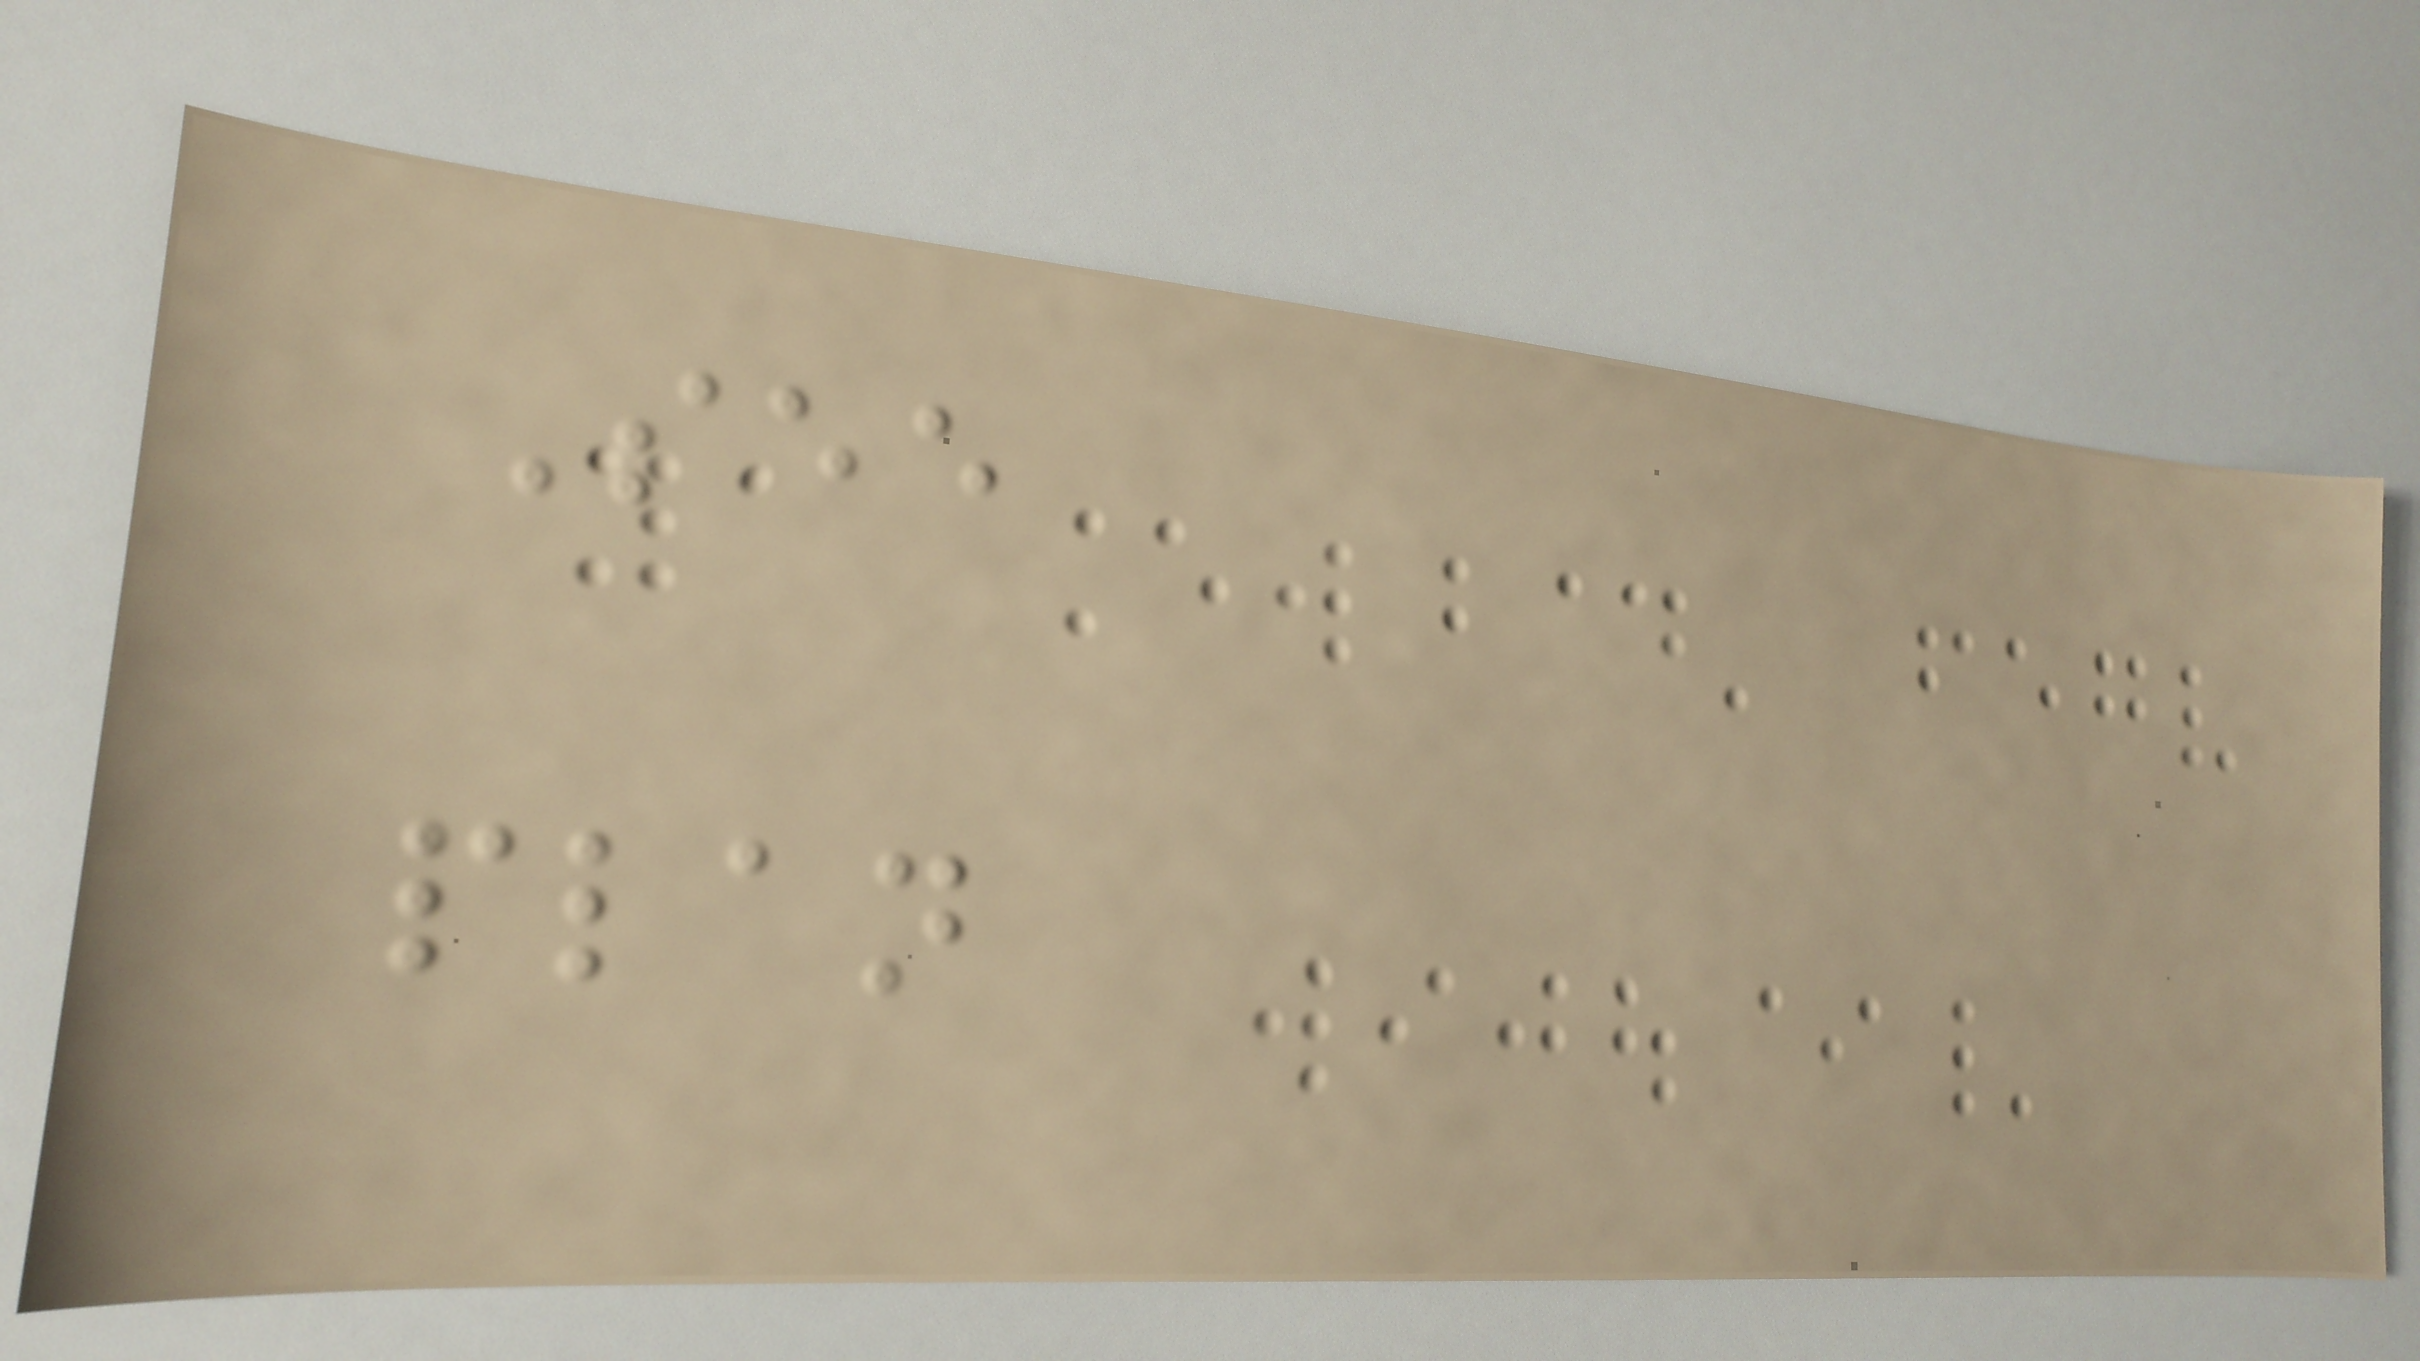See
plan
